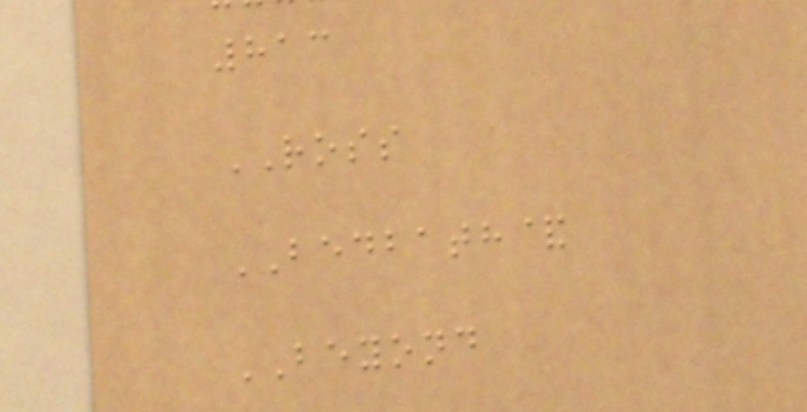813
ROSS
BEDBATH&
BEYOND
